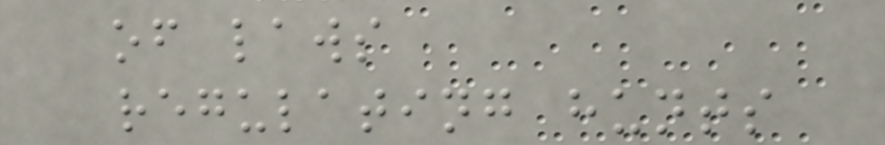of laws
regulating hunts
